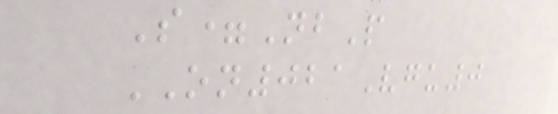S=NbP
ON021Vgu0
